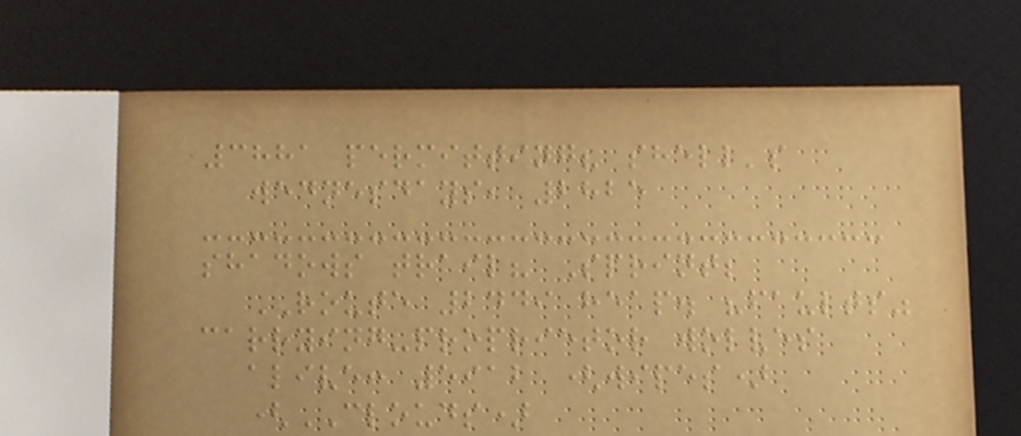3881 permitting? shell's
wednesdays, 2825
shadows trail? Sprint;
ROUTE 2449 heap. "faults"
carrying-proprietor wolves
alive: 5912 (wipes)
(CLOUDS)
